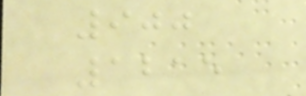900
1215
